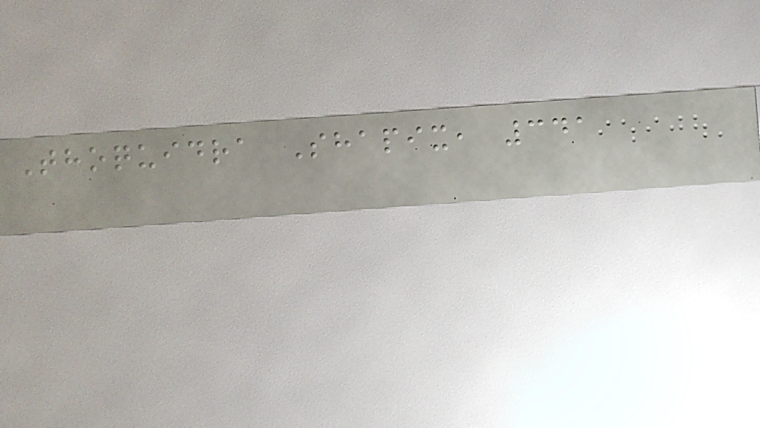Thoquidra Shapix, 341
